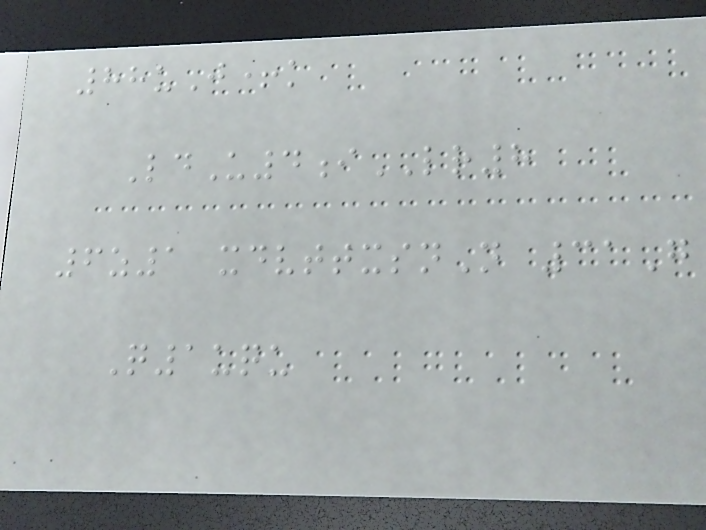88uJ+k
LdU4iLR8
6z1 xdvttxsnN 31G
Q1uqu
